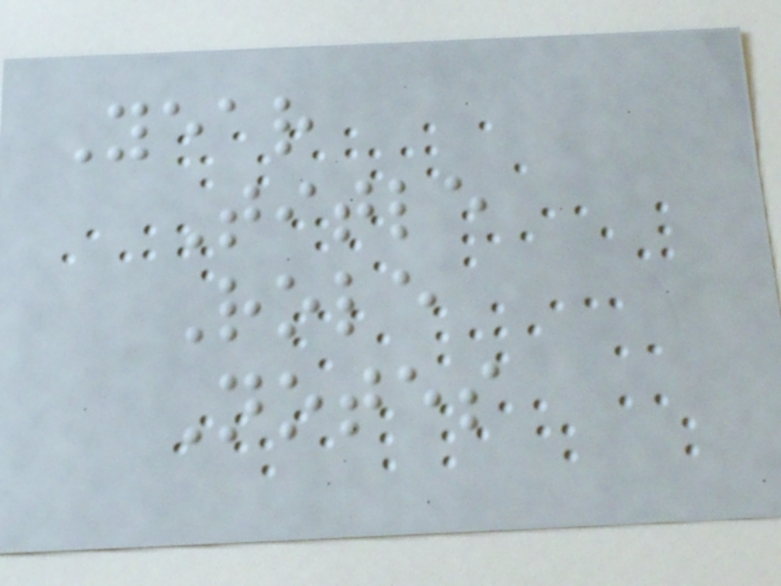Year
Title
Role
Notes
